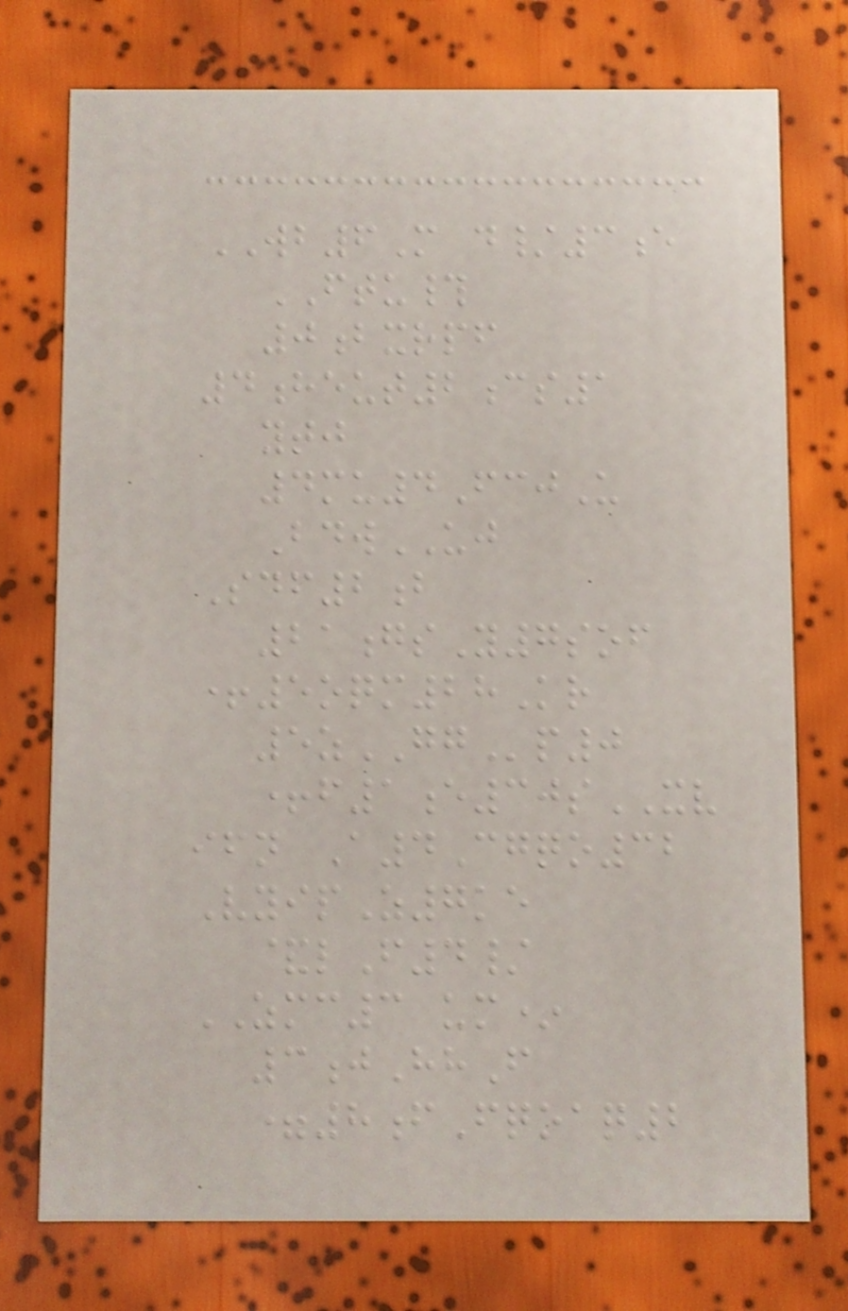WB6M d/3e
FTU#
0bxrpf
4heut2cs1
ytj
4mu4FcjU
BdwUJ
Sdf2b
21gsY7sof
+5oqm28Kr
5zGGp0
+f1e30sXV
ifn A4Cgqo32
VyipZ7ke
&lF4/
ZMC3 um*
3jHhF
=8fFqoaq2
